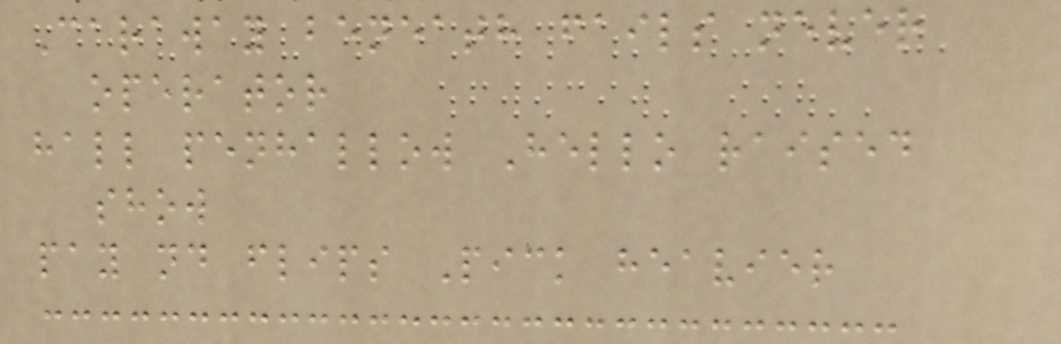Caraway beneath fails never
operator
hall penhallow Hello raised
show
pay nd flips Pick heavier
